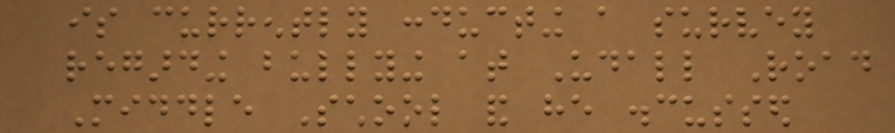is currently conducting a survey
regarding bullying at Udall Road
Middle School and he discussed
